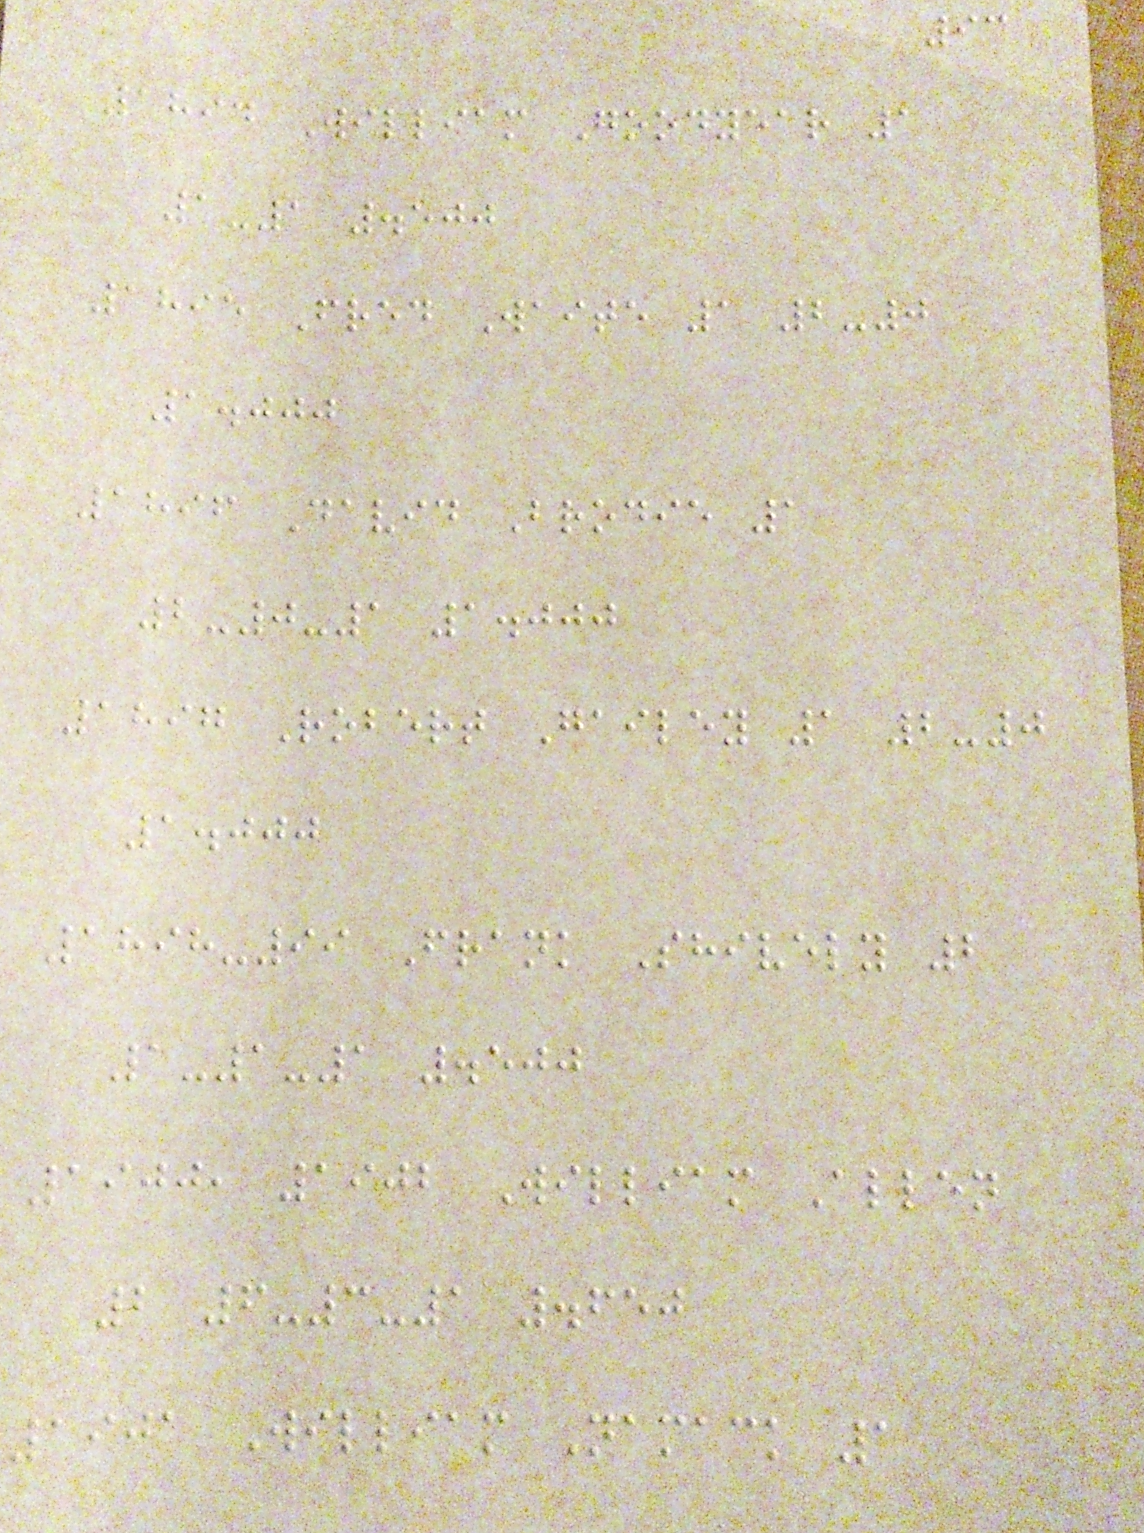93
1894 William Goodyear 1
1-1 .500
1895 Fred Waite 1 2-0
1.000
1896 David Brodie 1
2-0-1 1.000
1897 Robert Gailey 1 2-0
1.000
1898-99 Frank Shively 2
1-1-1 .500
1900, 1902 William Allen
2 6-3-1 .650
1901 William Namack 1
